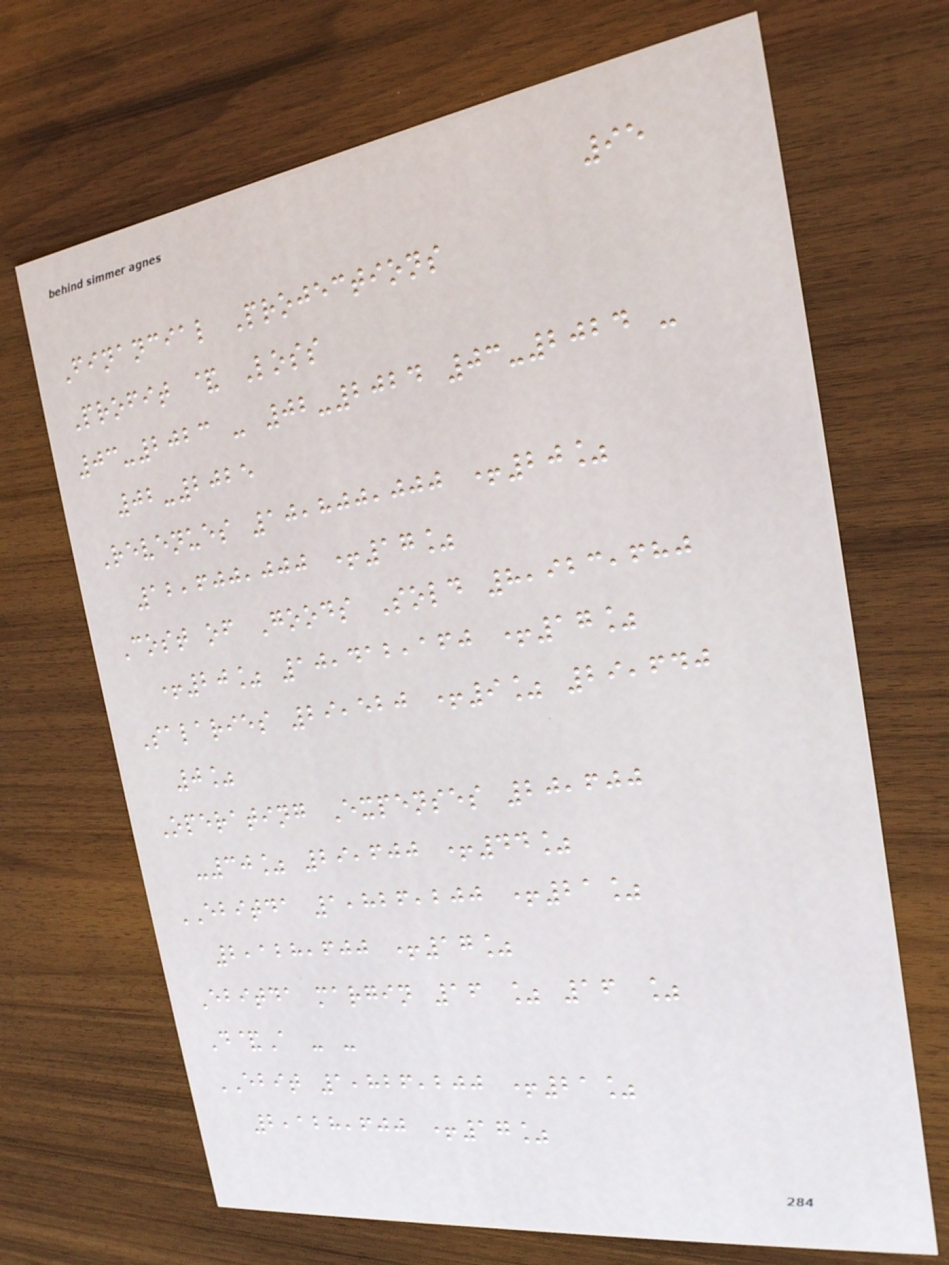95
Financial Projections
Profit & Loss
03-2023 - 02-2024 03-2024 -
02-2025
Revenues 10,800,000 +20%
12,600,000 +17%
Cost of Goods Sold 8,923,680
+20% 10,412,160 +17%
Salaries 29,520 +9% 29,640
0%
Operating Expenses 20,600
-30% 29,600 +44%
EBITDA 1,826,200 +21%
2,128,600 +17%
Ebitda margin 16 % 16 %
D&A - -
EBIT 1,826,200 +21%
2,128,600 +17%
